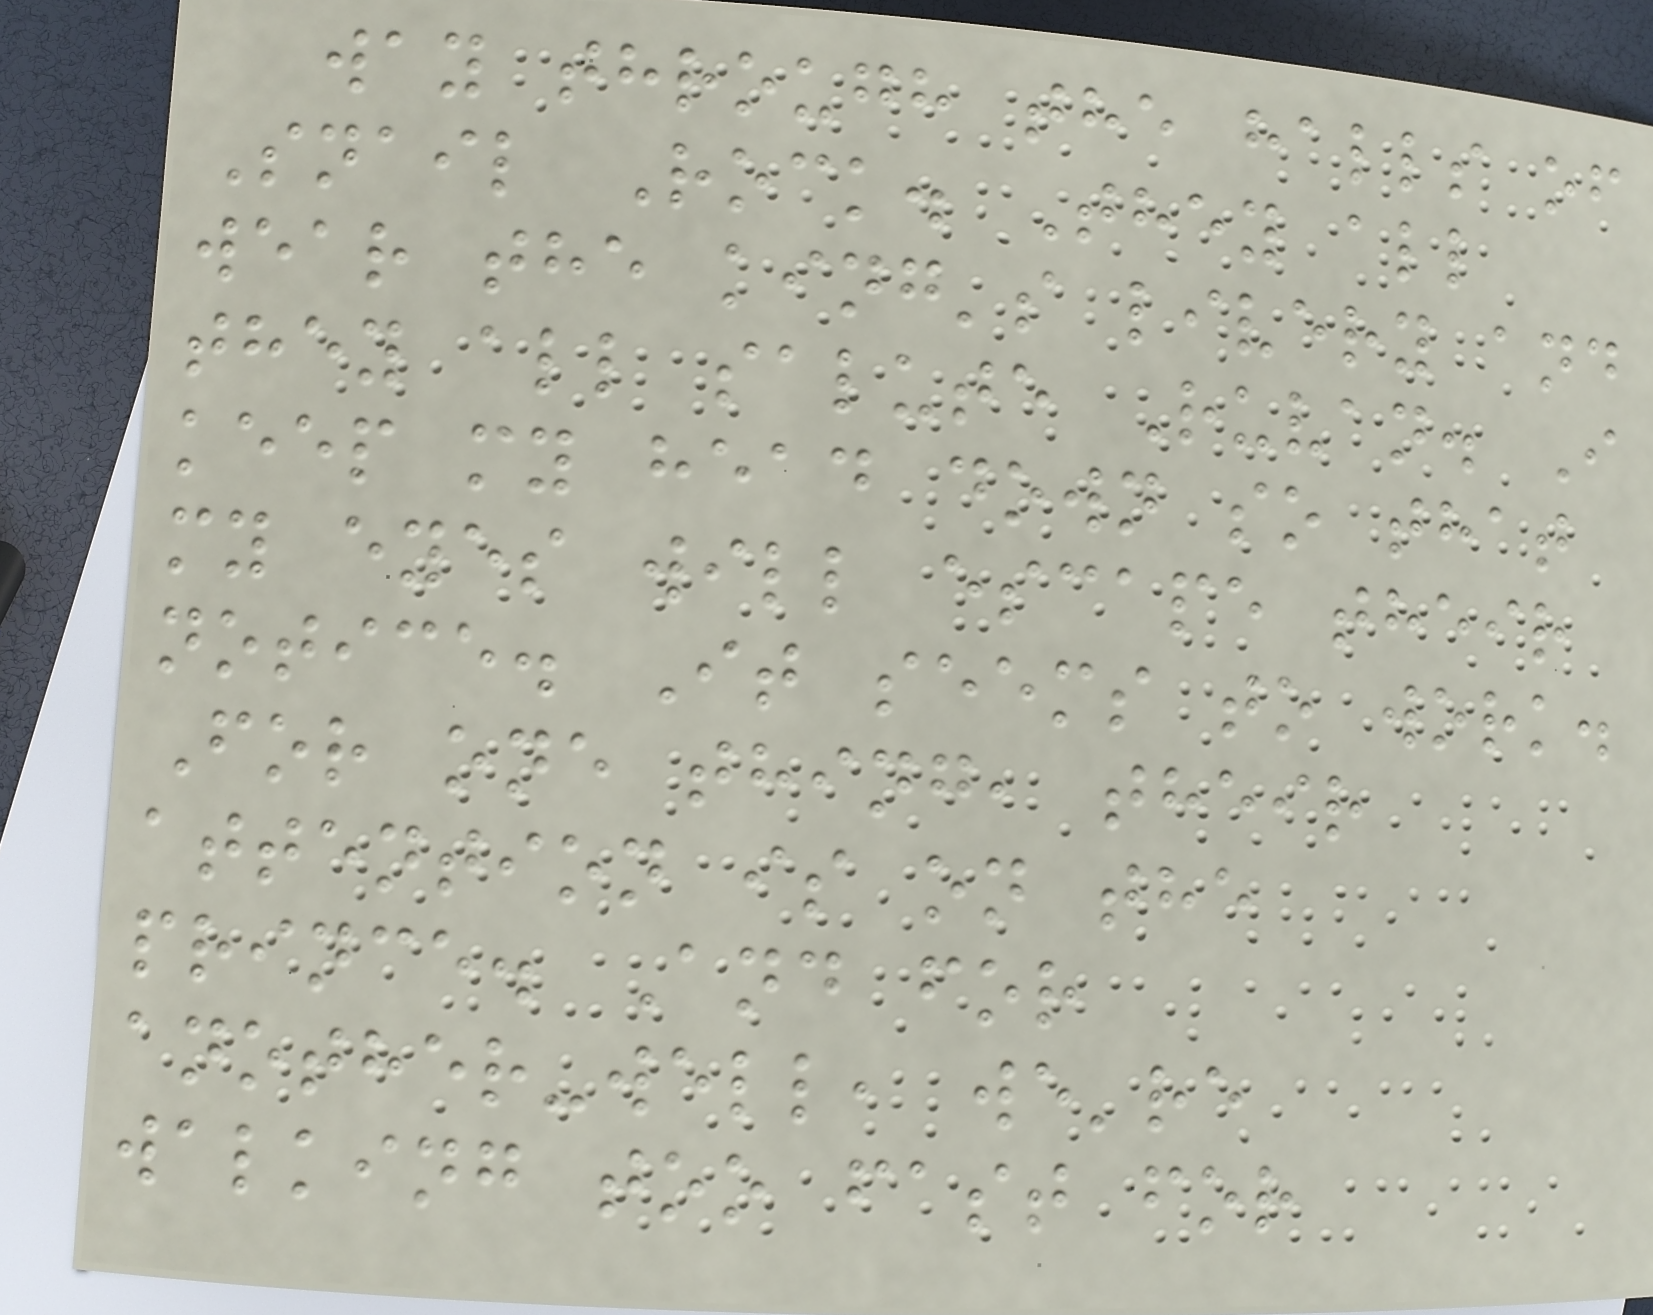way through the halls of
Snail Rock. They all
wear the king's livery and
they all salute Ruvan. I
keep my head down so that
my eyes will escape their
notice. It seems to work.
For one thing, their
attention is on the
prince. And for
another-well, we're
walking too fast for
